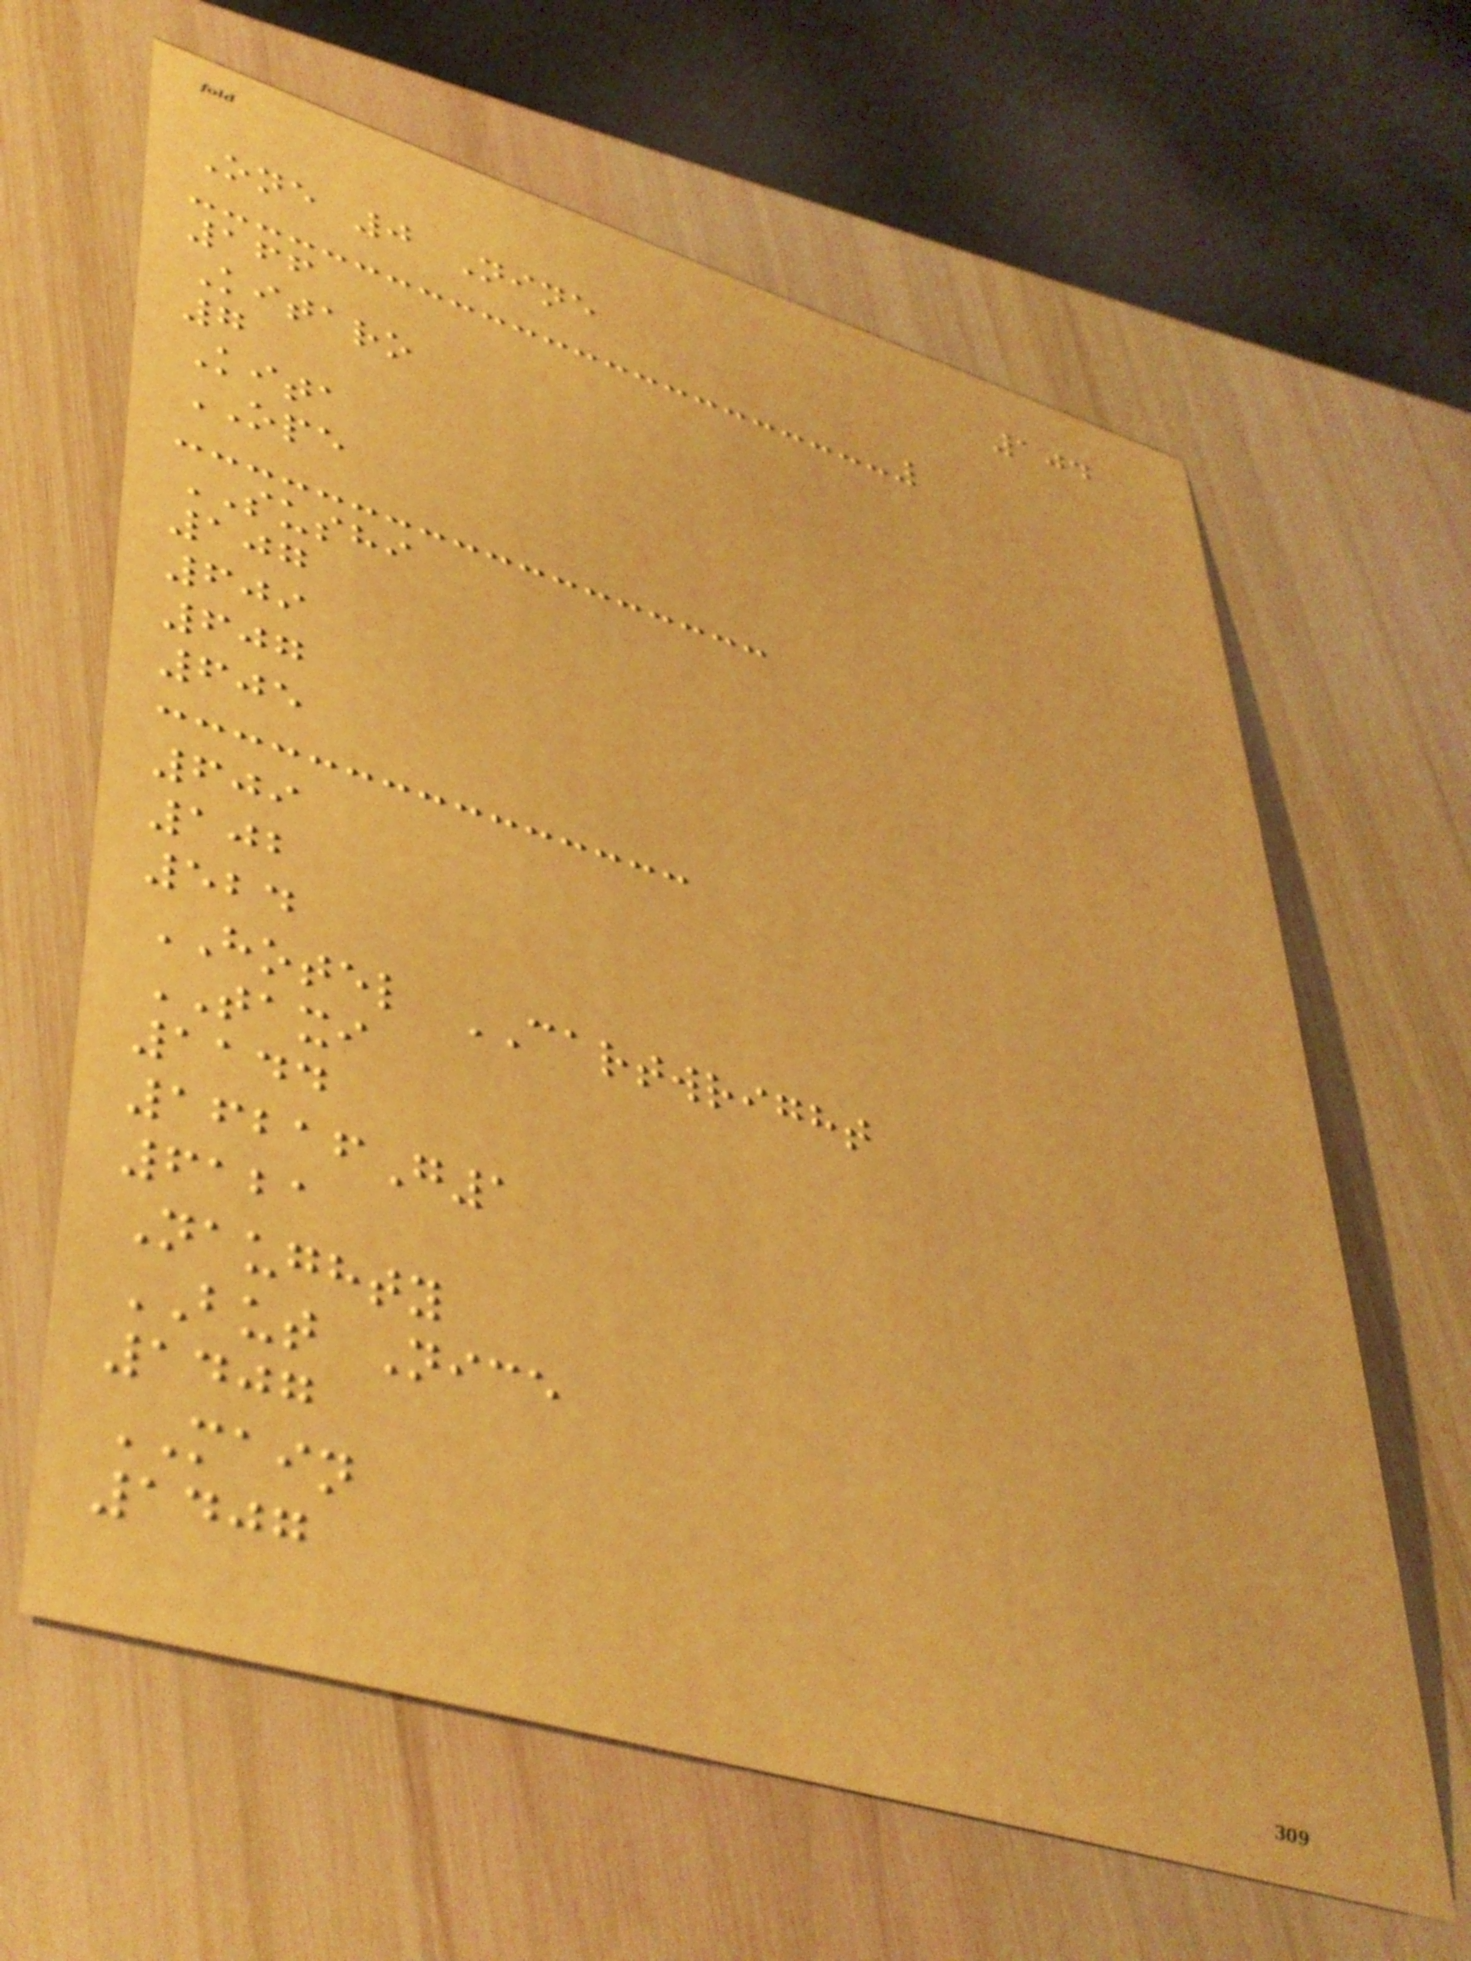104
One 0 Nine
166
Kitaro
7
Kita
OPE
SUSHI
107
609
607
605
609
102
524
HOTEL CARTWRIGHT
TAXI
1144
16216G1
6121
Naughty
BUT Nice
1407
MAIN
1407
